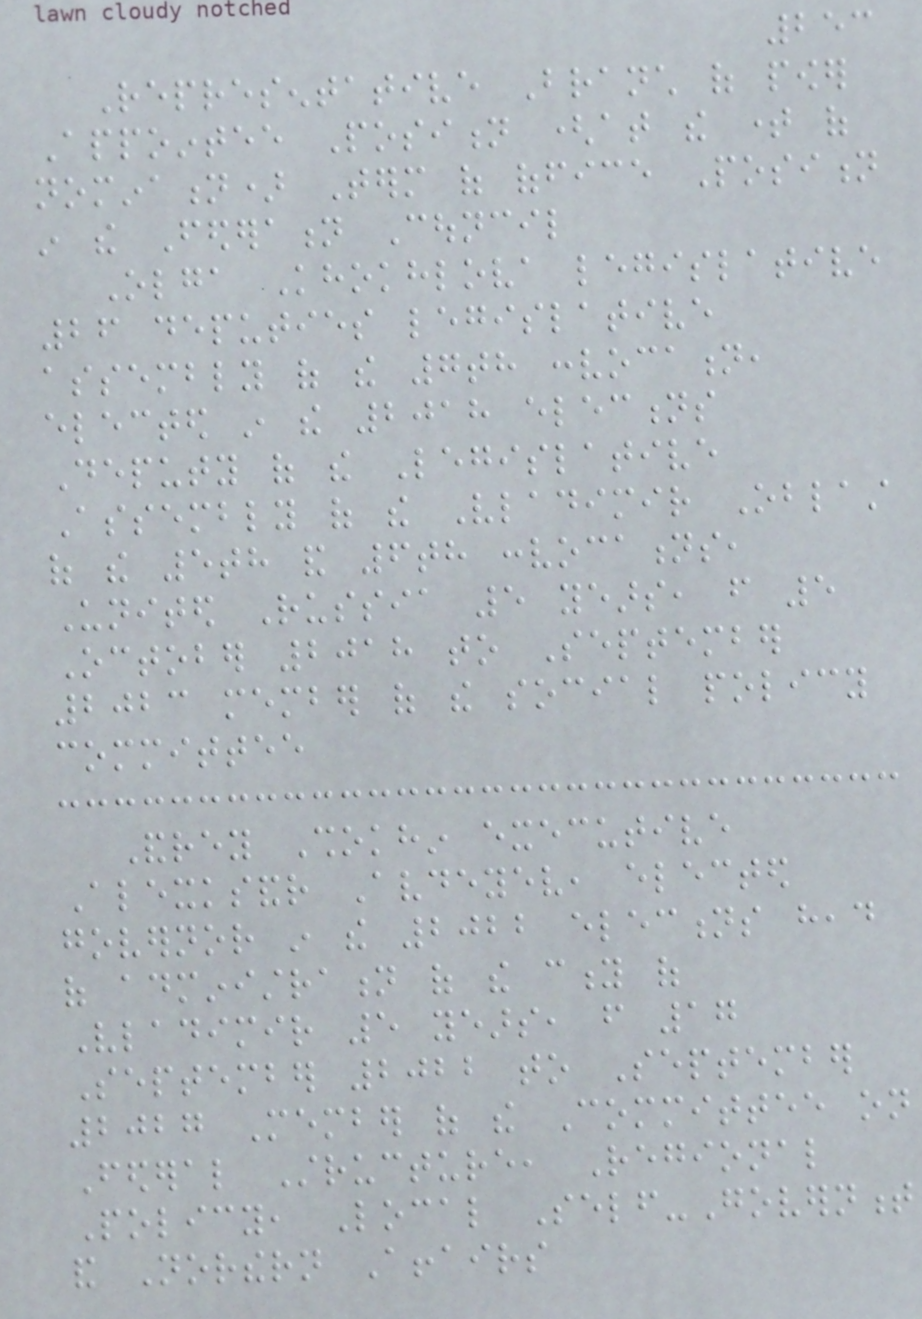253
Representative Branch of power
Appointee Position (at the time of
nomination) Term of office Position
in the Federation Council
Olga Khokhlova legislative
26 deputies legislative
assembly of the 7th convocation,
elected in the 2018 elections
Deputy of the Legislative
Assembly of the Vladimir Oblast
of the 5th and 6th convocations,
United Russia 5 years, from 5
October 2018 to September
2023 member of the social policy
committee
Andrey Shokhin executive
Alexksandr Avdeyev, elected
governor in the 2022 elections head
of administration of the city of
Vladimir 5 years, from 17
September 2022 to September
2027 Member of the Committee on
Federal Structure, Regional
Policy, Local Self-Government
and Northern Affairs
